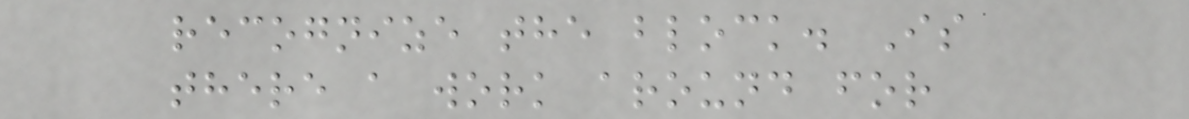recognize the block. Is
there a work around for
